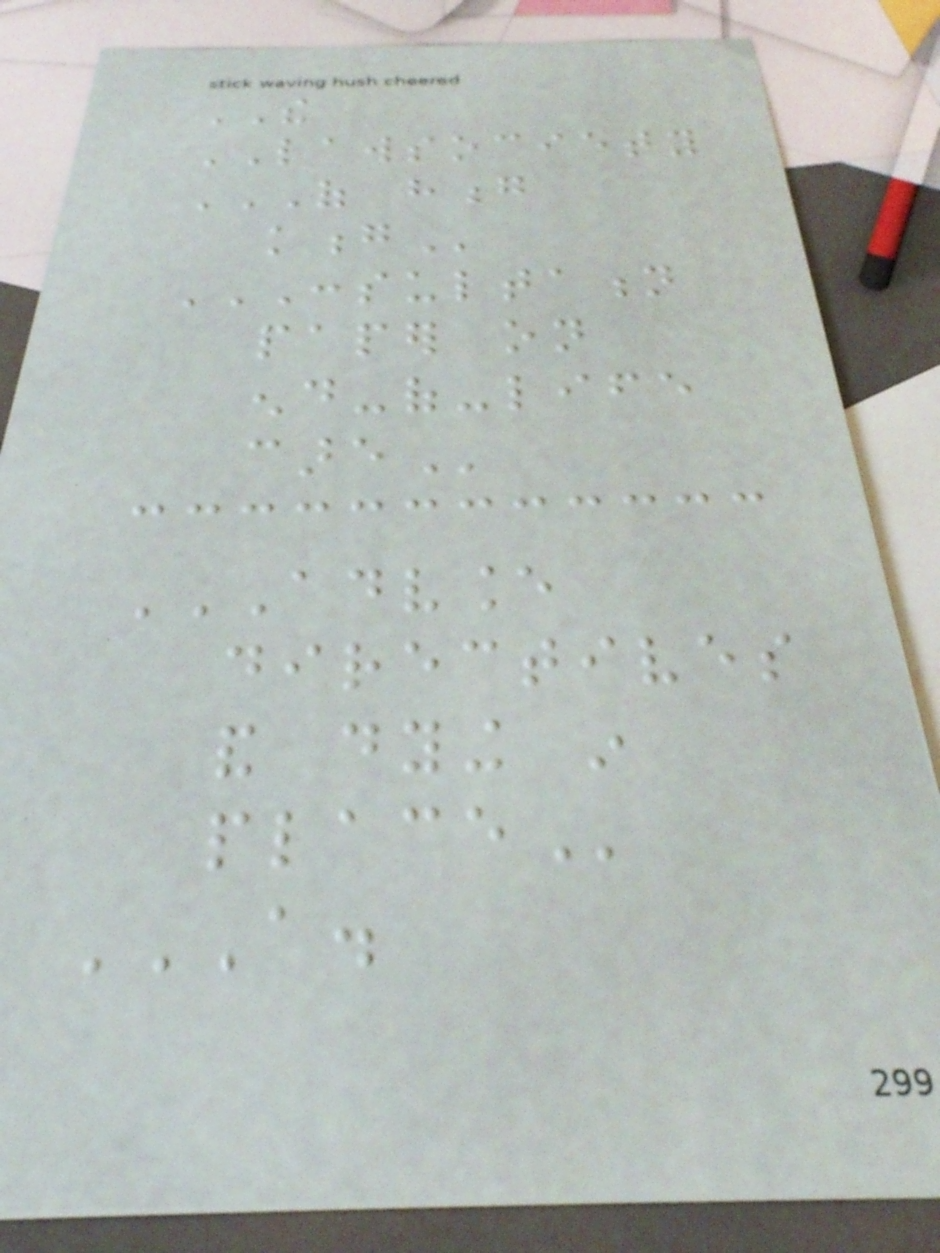THE
LAWSOCIETY
OF HONG
KONG
CONSULTATION
PAPER ON
END-OF-LIFE
CARE
ADVANCE
DIRECTIVES
AND DYING IN
PLACE
A.
